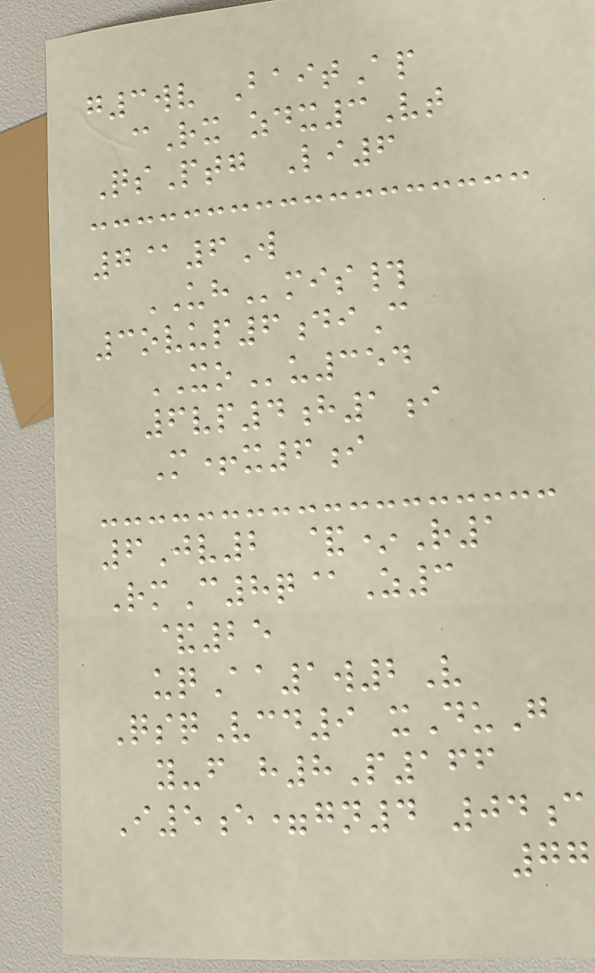g3wv BaitAp
cRx zdx3Vt
QsPtg Li6
7@6W
UHmis#
3ovup6diC
XOu354
6vp4h1i
M+x6i
6Jv2 &*R1
RmC8q@Z3
&25
uqAa1w2V
QsqVcd9 xDuG
y-f h8P166
I5e=gn4 04c
77
